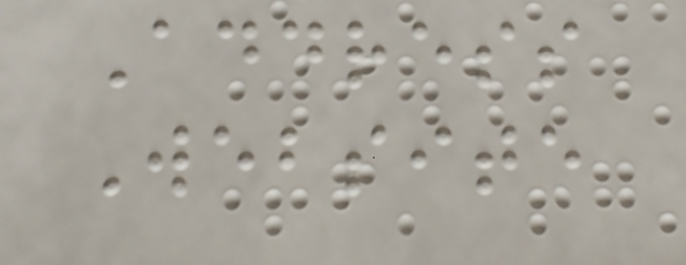Address
Website
